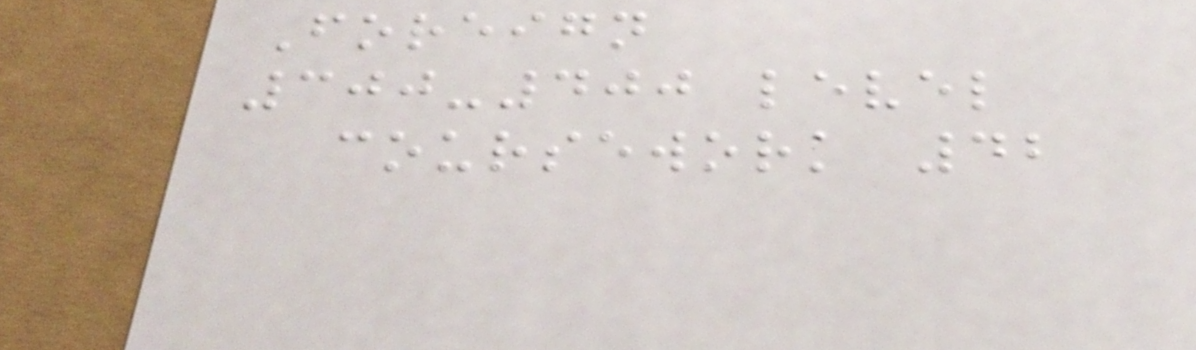Foreign
300-400 level
coursework 42
